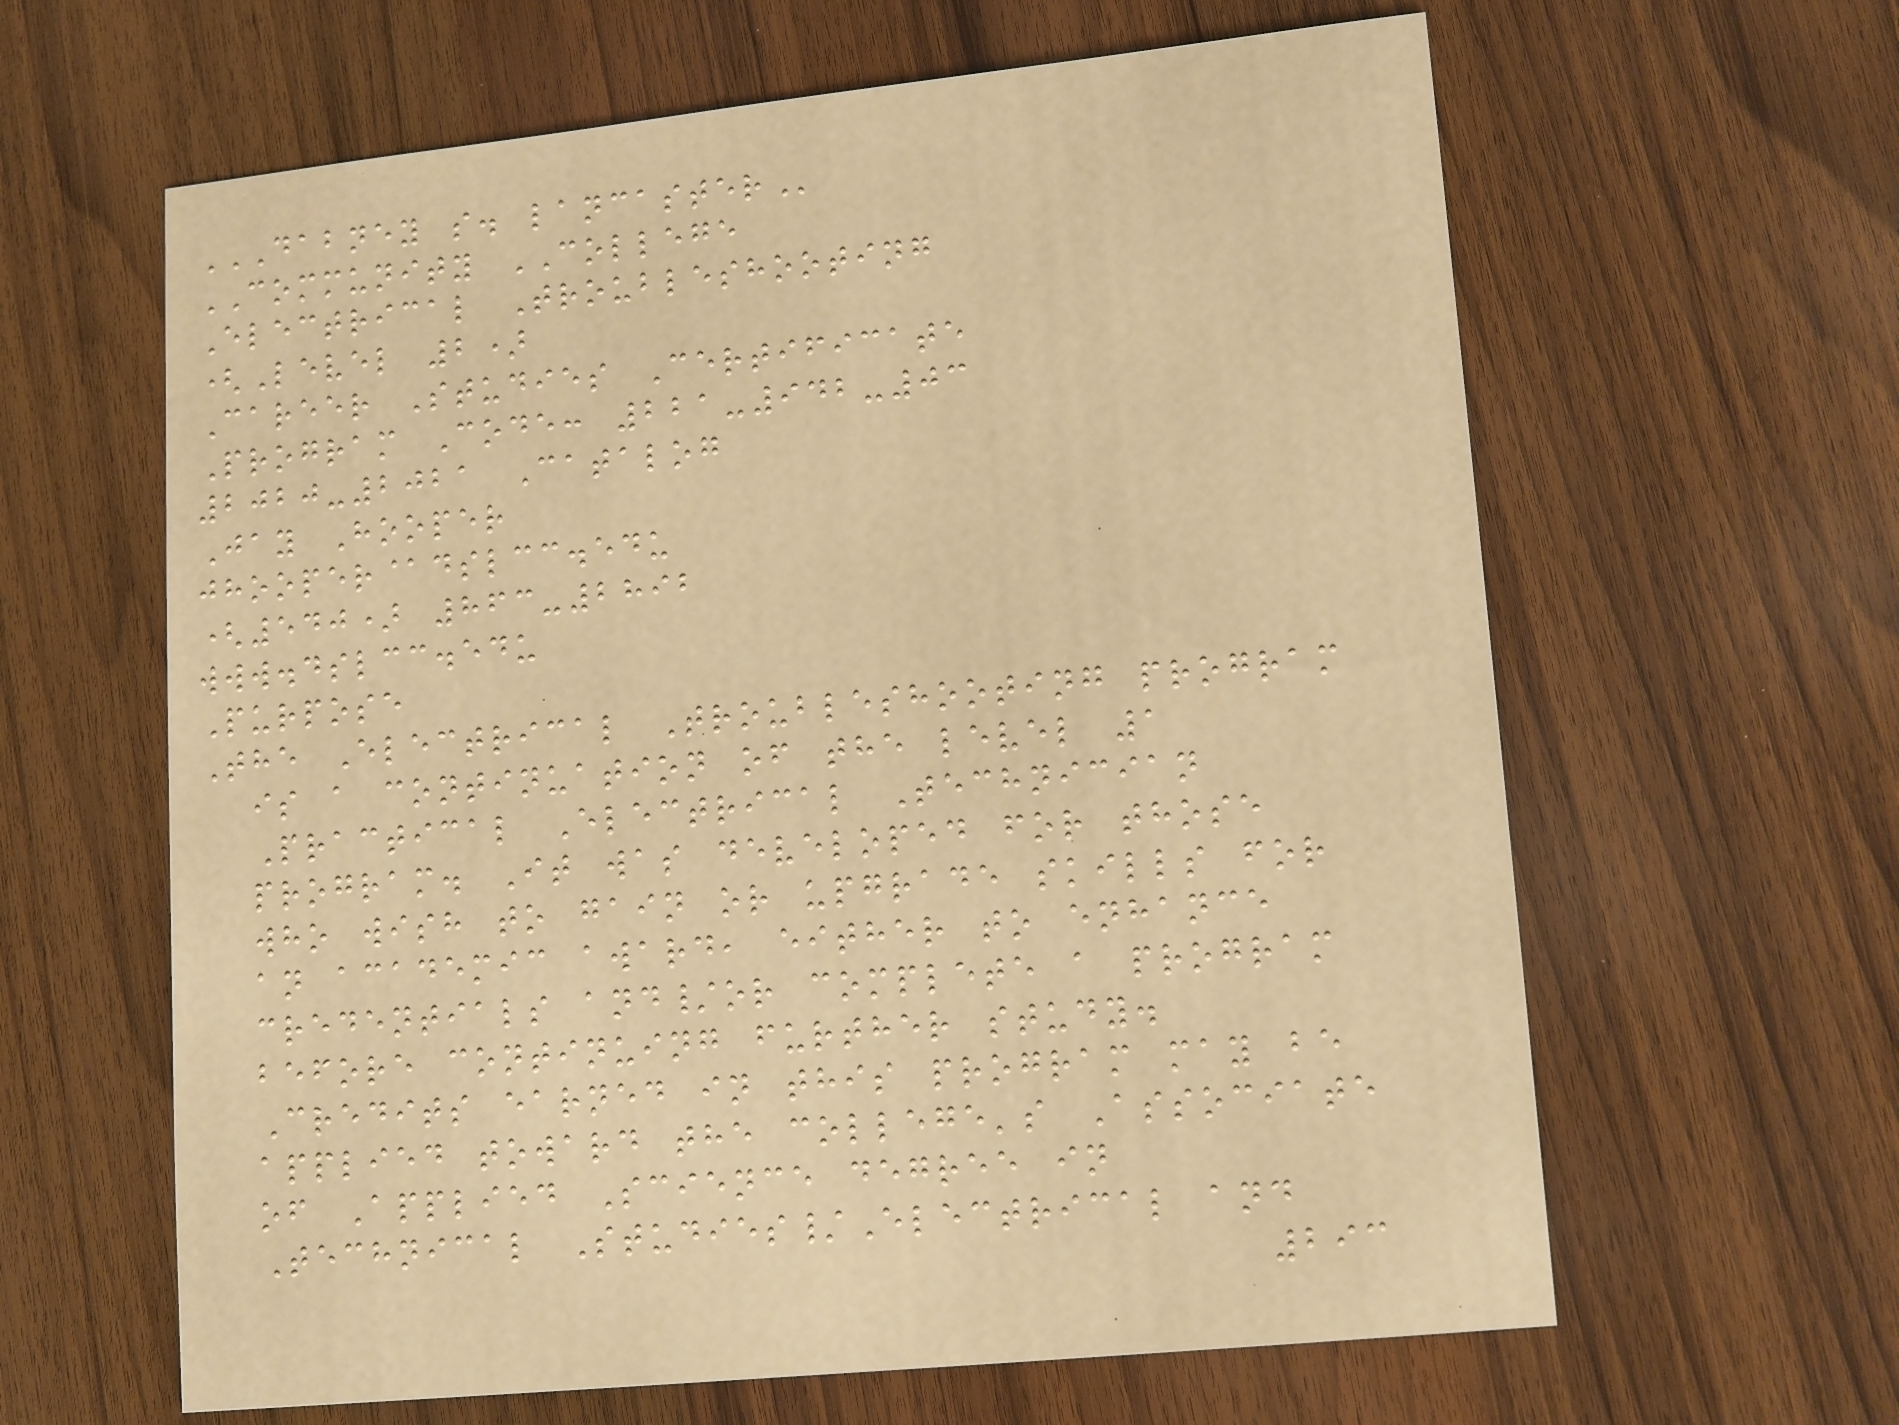DABNEY S. LANCASTER
COMMUNITY COLLEGE
Electrical Troubleshooting
(Level 2)
Career Studies Certificate
Program Code: 221-942-03
2020-2021 Catalog
Jay Hooper
jhooper@dslcc.edu
(540) 863-2892
www.dslcc.edu
Purpose
The Electrical Troubleshooting program
is a continuation of the level 1
Practical Electrical Technician
program. It was developed for those
who wish to gain or upgrade skills for
an academic award, either to enhance
credentials and/or complete a program
before continuing further study.
Credits earned in this program may be
applied toward the college's Associate
of Applied Science degree in
Technical Studies/Electrical and
293
